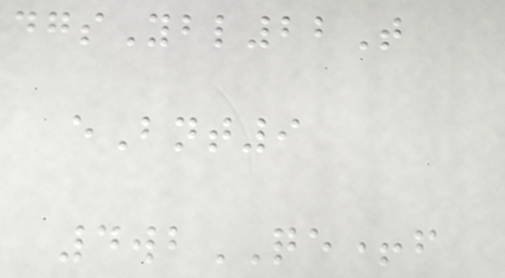dgsYbl22T
eBnt9
4wbQE+f
